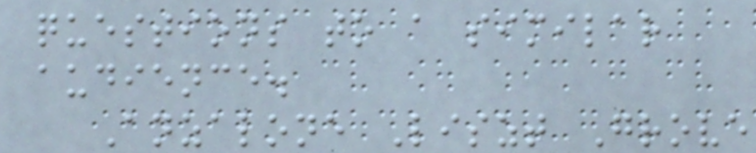questions to a similar
audience.
Anzalone Liszt Grove
